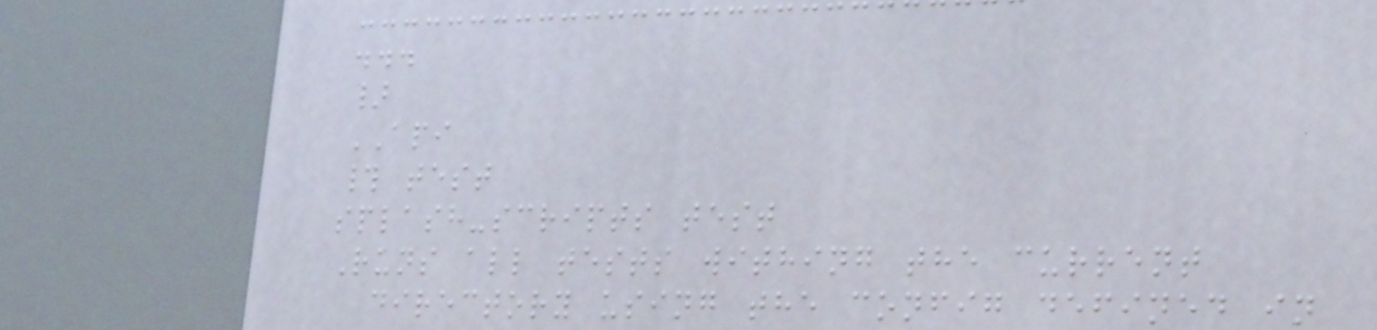...
}
API
# test
splash-scripts test
Runs all tests withing the current
directory using the config defined in
